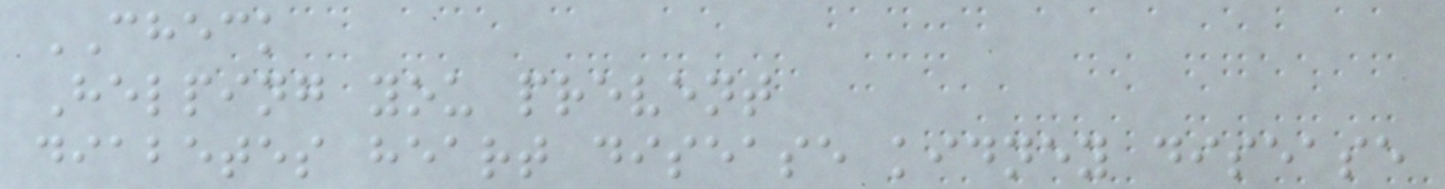CHECK
Helping you prevent
diabetes heart disease kidney disease
